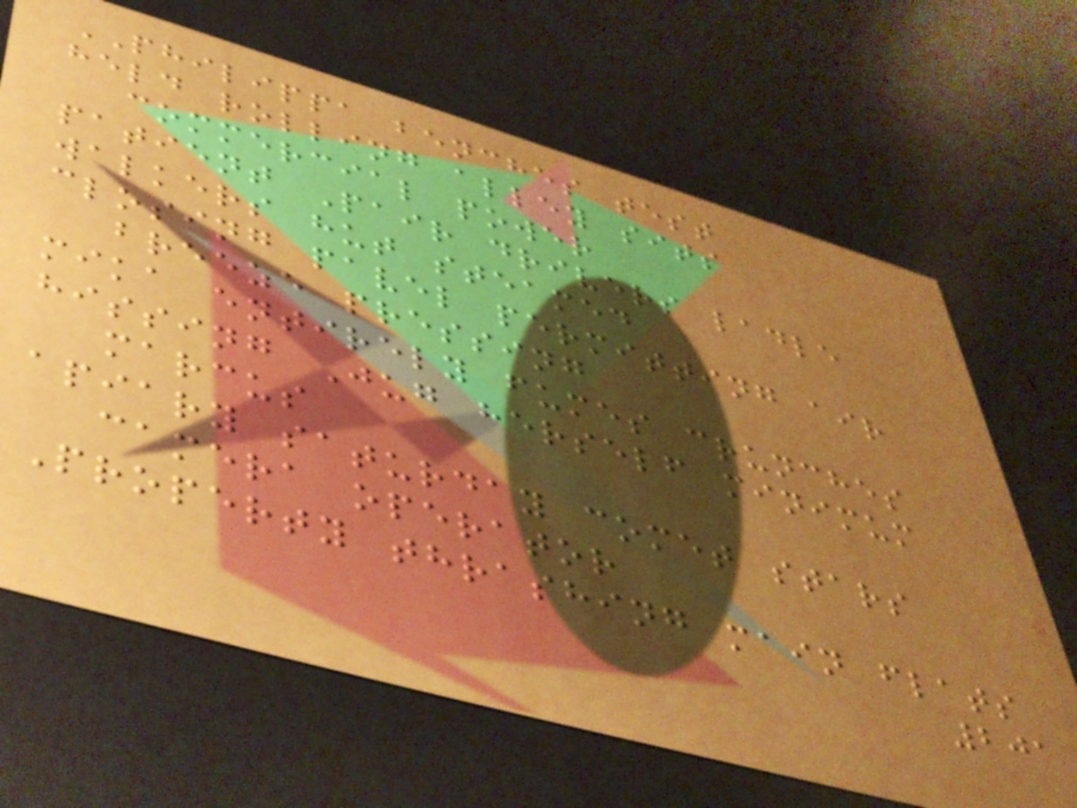PHILIPPA benches test
held rolling alley sits
commercial power
patient Pair drivers ladle
walkers hut steamed
closing pavel permitting air
breeze pressing
mika entirely fumes crunches
hissing Jug herself minimum
marcus
apiary saturday comet stars
camera operator
Property thrashing main flats
201
